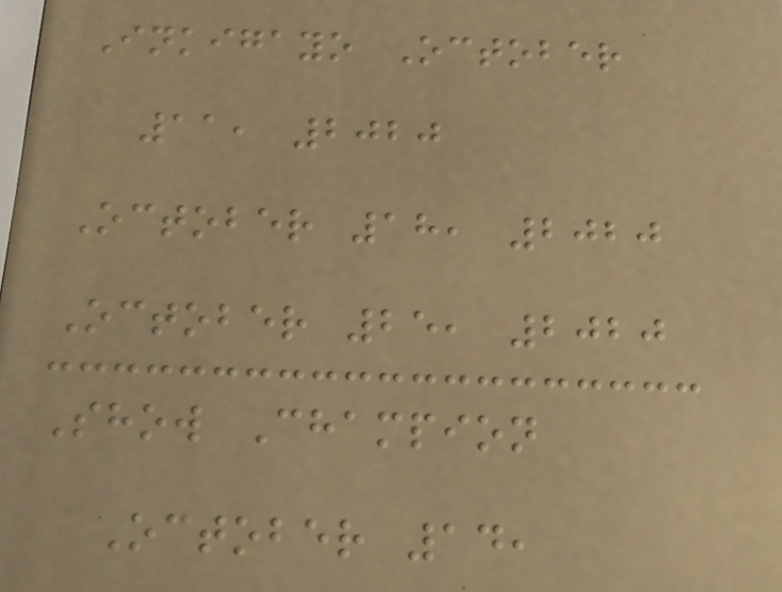Inkigayo October
11, 2020
October 18, 2020
October 25, 2020
Show Champion
October 14,
